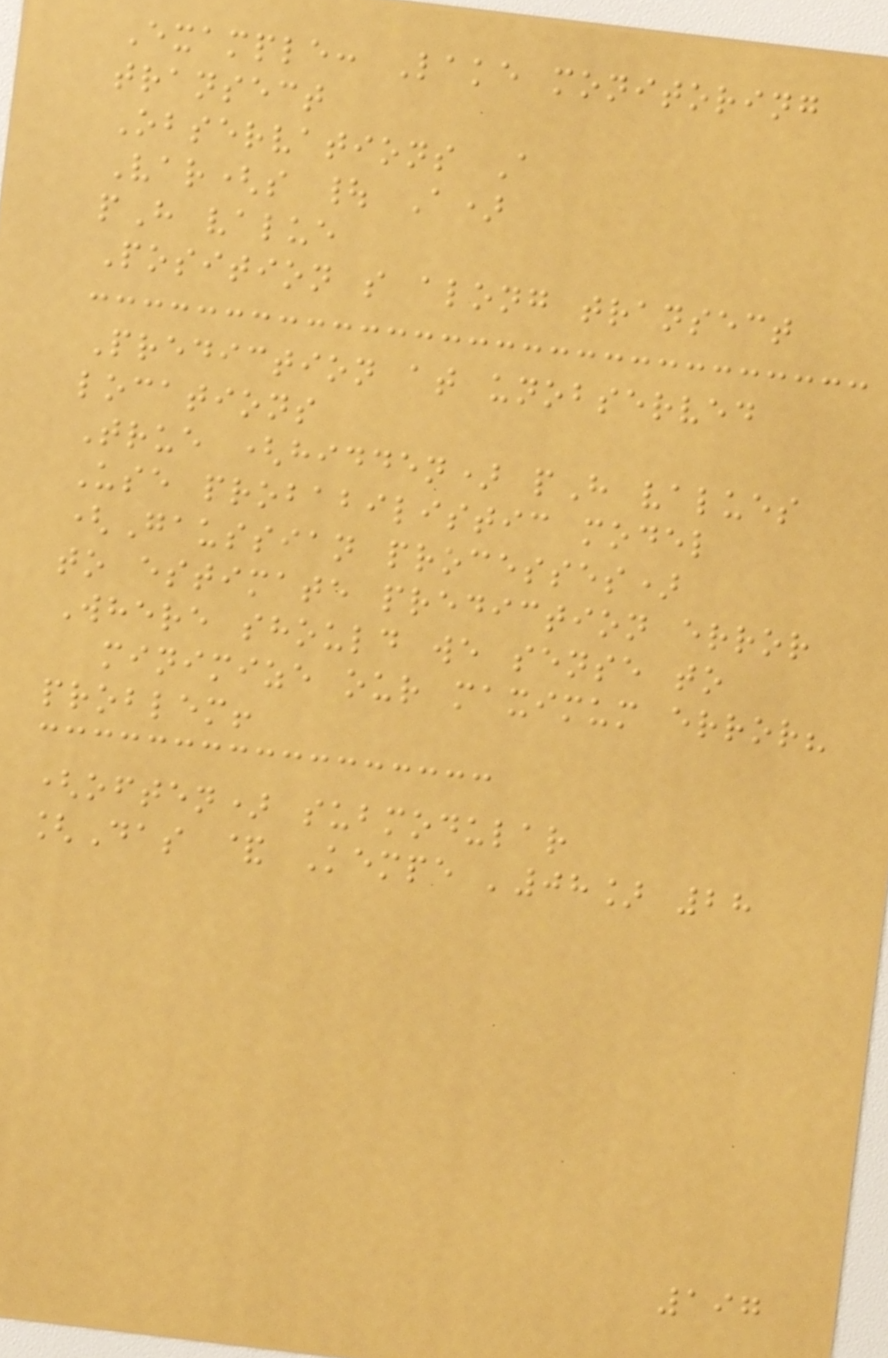Example: Lake monitoring
transect
Observations A
Var(s | A)
pH value
Position s along transect
Prediction at unobserved
locations
True (hidden) pH values
Use probabilistic model
(Gaussian processes)
to estimate prediction error
Where should we sense to
minimize our maximum error?
problem!
(often) submodular
[Das & Kempe '08] 28
197
